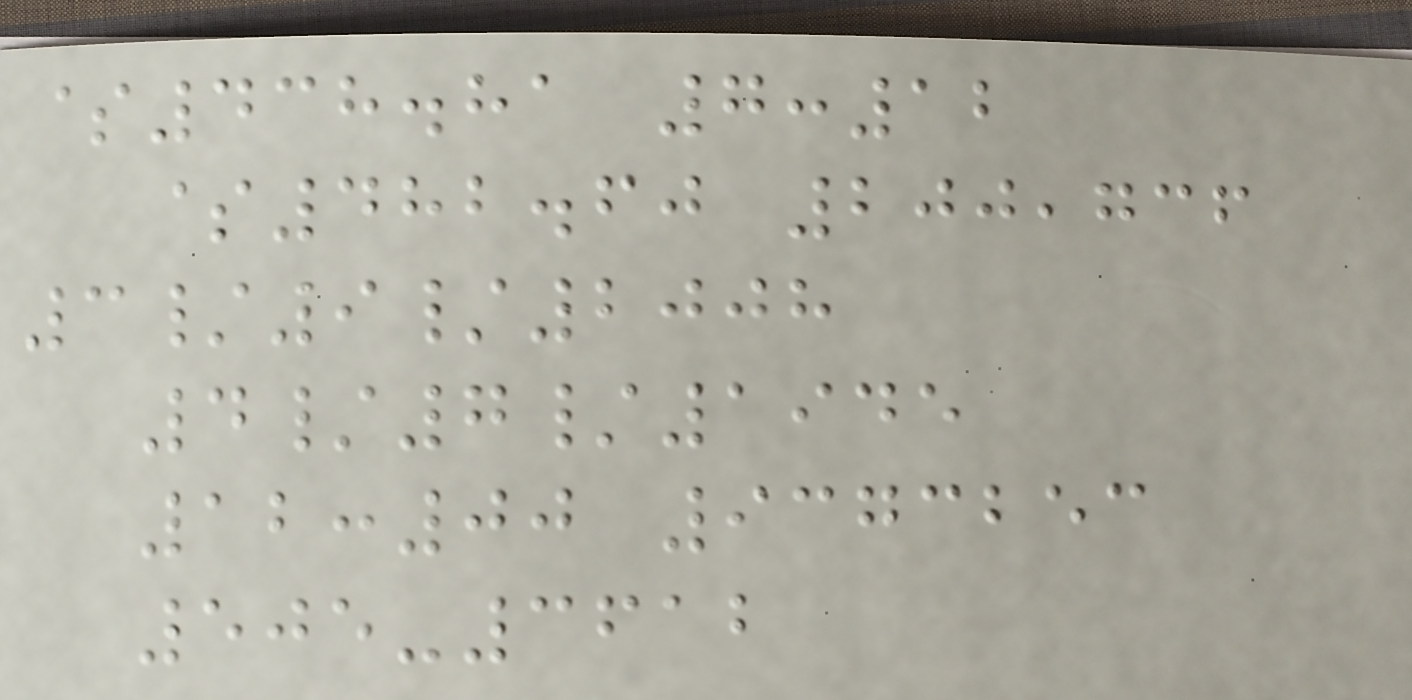$438.81 7:12
$482.60 200,736
3/9/2008
4/7/1945
12:00 9373253
505-3612
